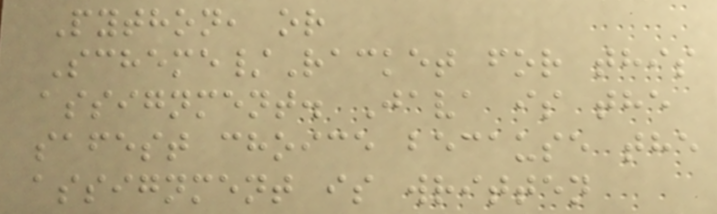Python, or
Scheme/Racket for this
assignment. Java is the
safest choice because the
assignment is written
